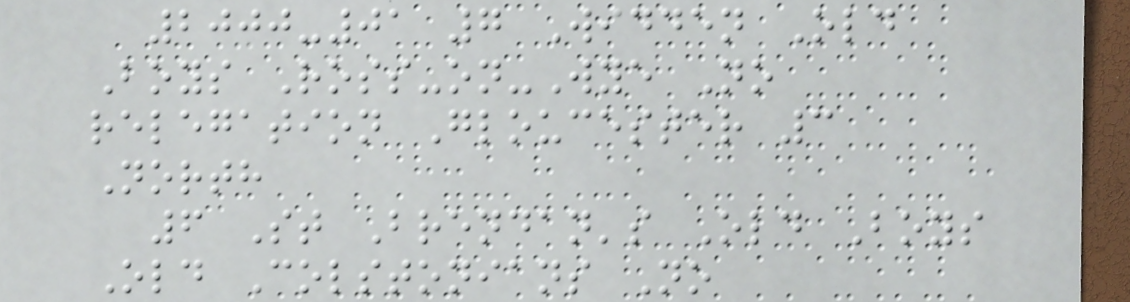2000-01 7 Widden Old
Boys Ross-on-Wye No
relegation Gloucester 3
North
6 St Brendan's Old Boys
Old Colstonians No
